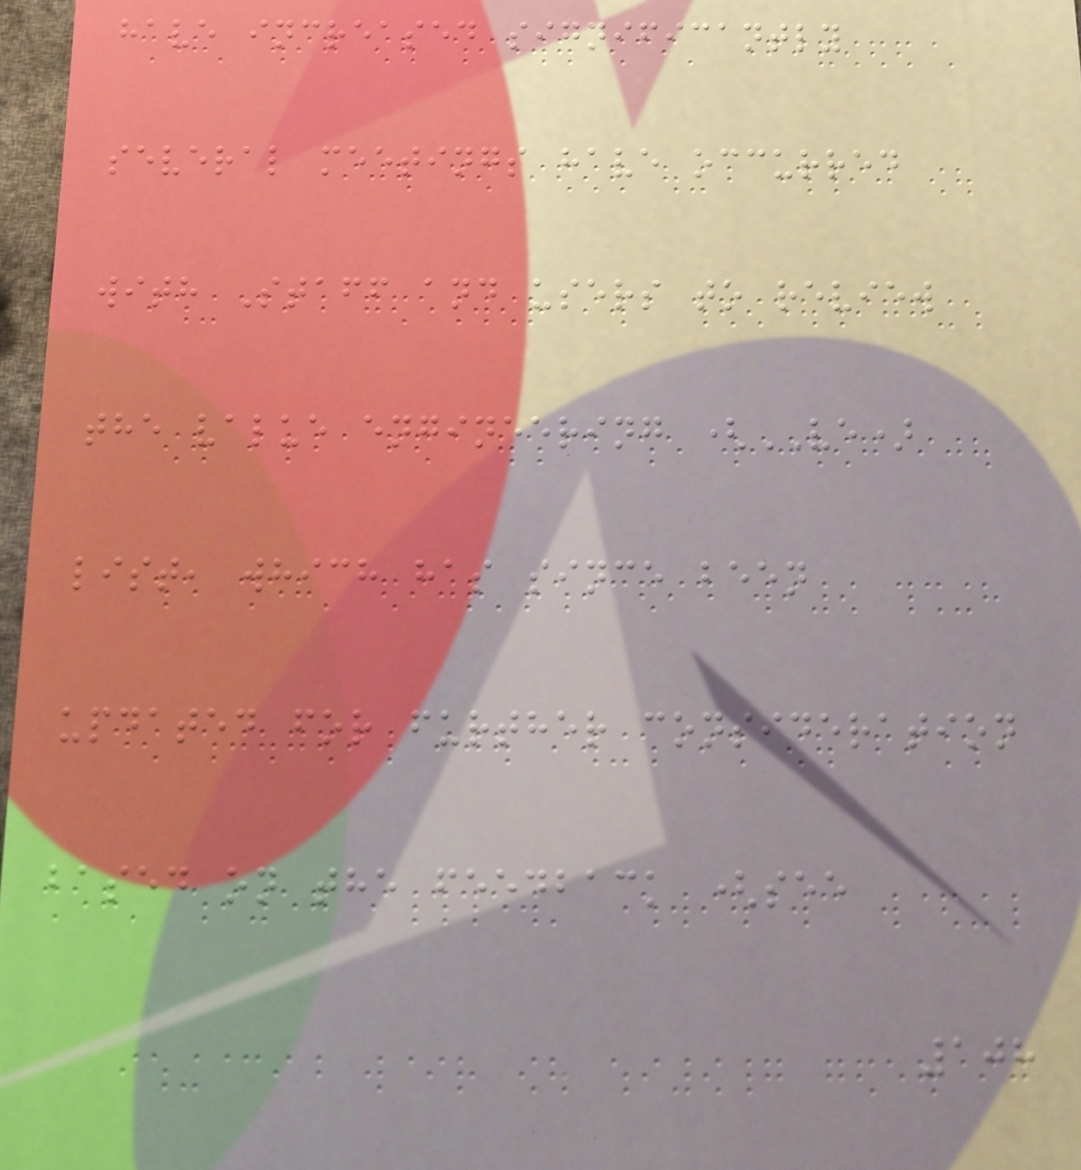have increased significantly
several meetings have occurred
with Staff and users to review
the value engineering (VE)
list, which has since been
updated for further consideration
based on the feedback (see
108
